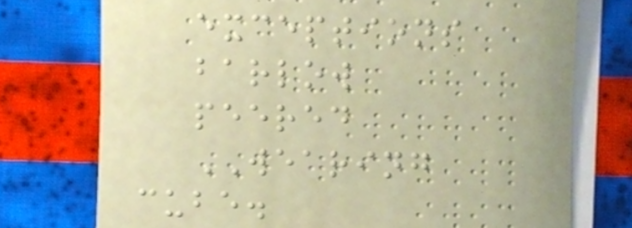exceptions
barlow
peered
WEARING
cube.
